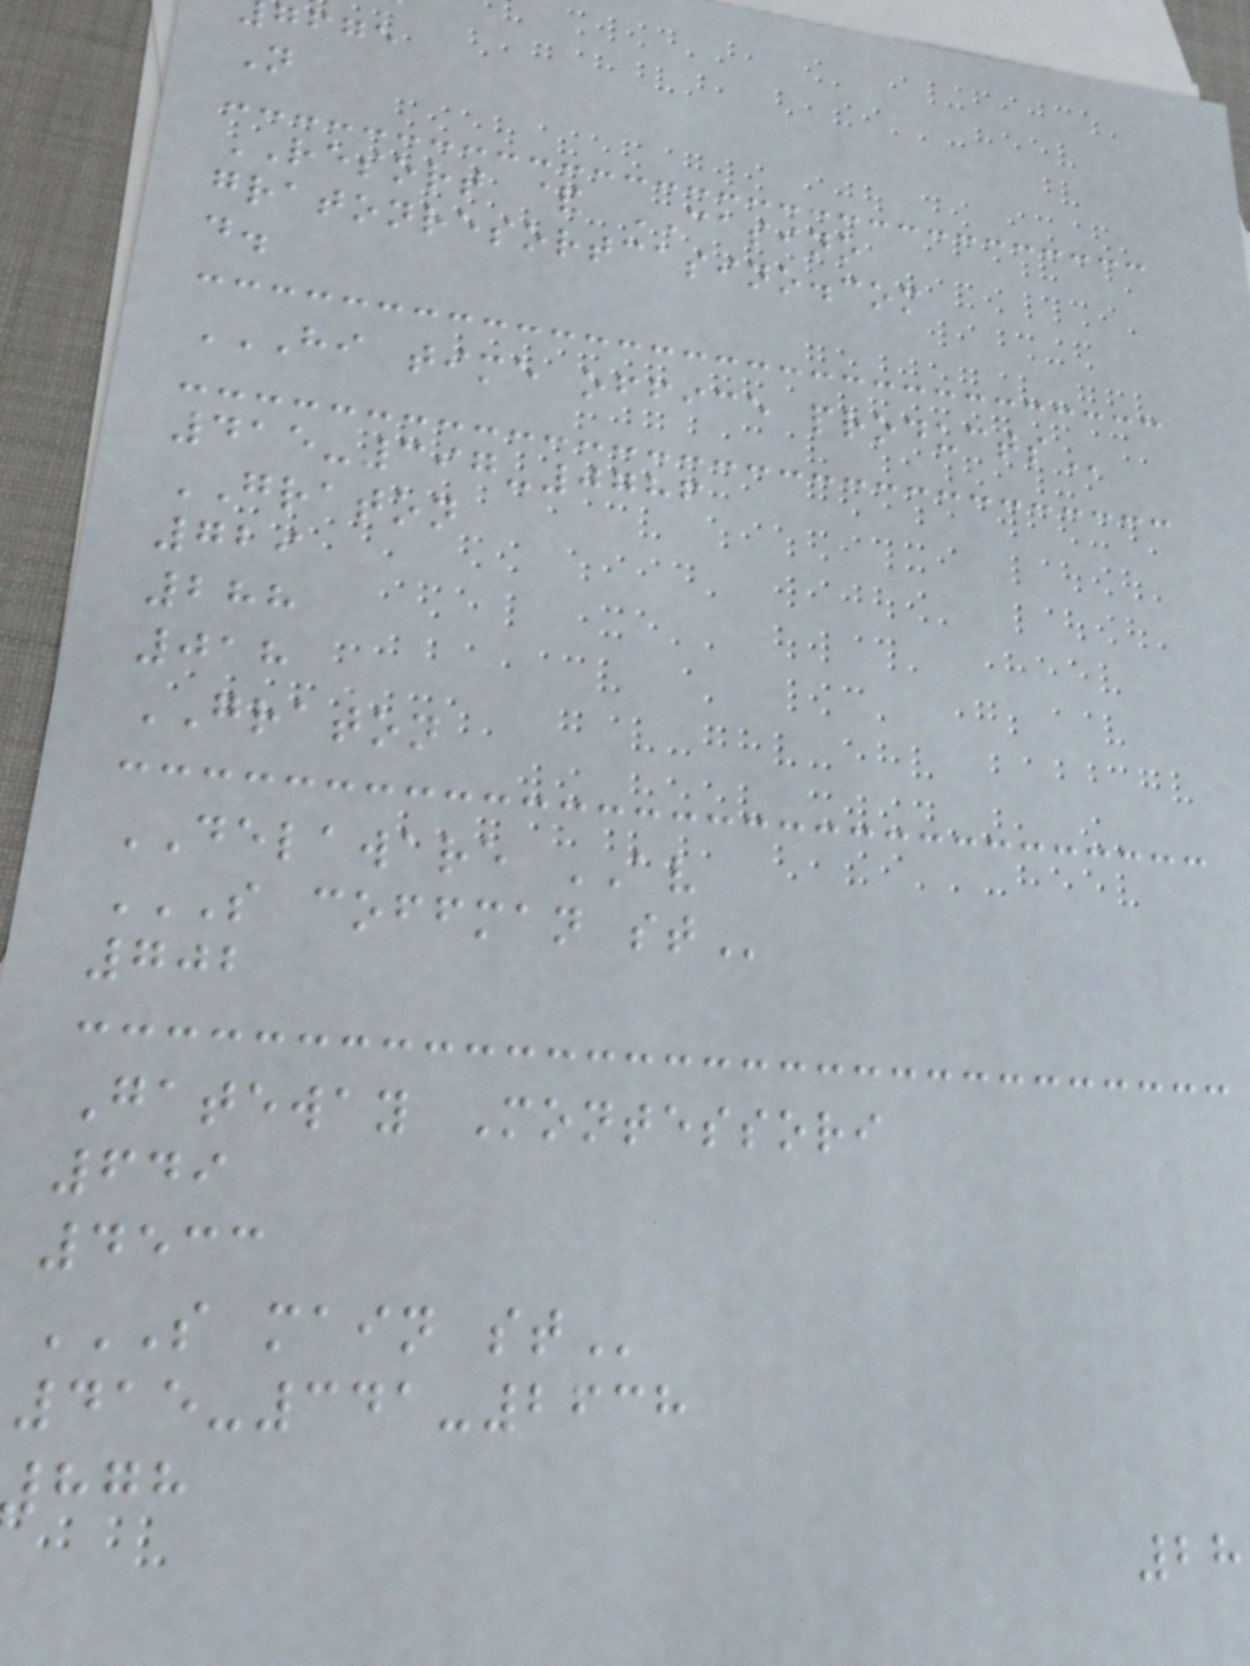gfge
N
RESORT & CASINO
gratonresortcasino.com
d.
HI TIME OFFICE PRODUCTS
415-397-0786
GRATON
729
288
018
GRATON
DELAWARE AV
S COFFMAN ST
702
Gateway Montessori
649
4533
S MAIN ST
415-341-2638
